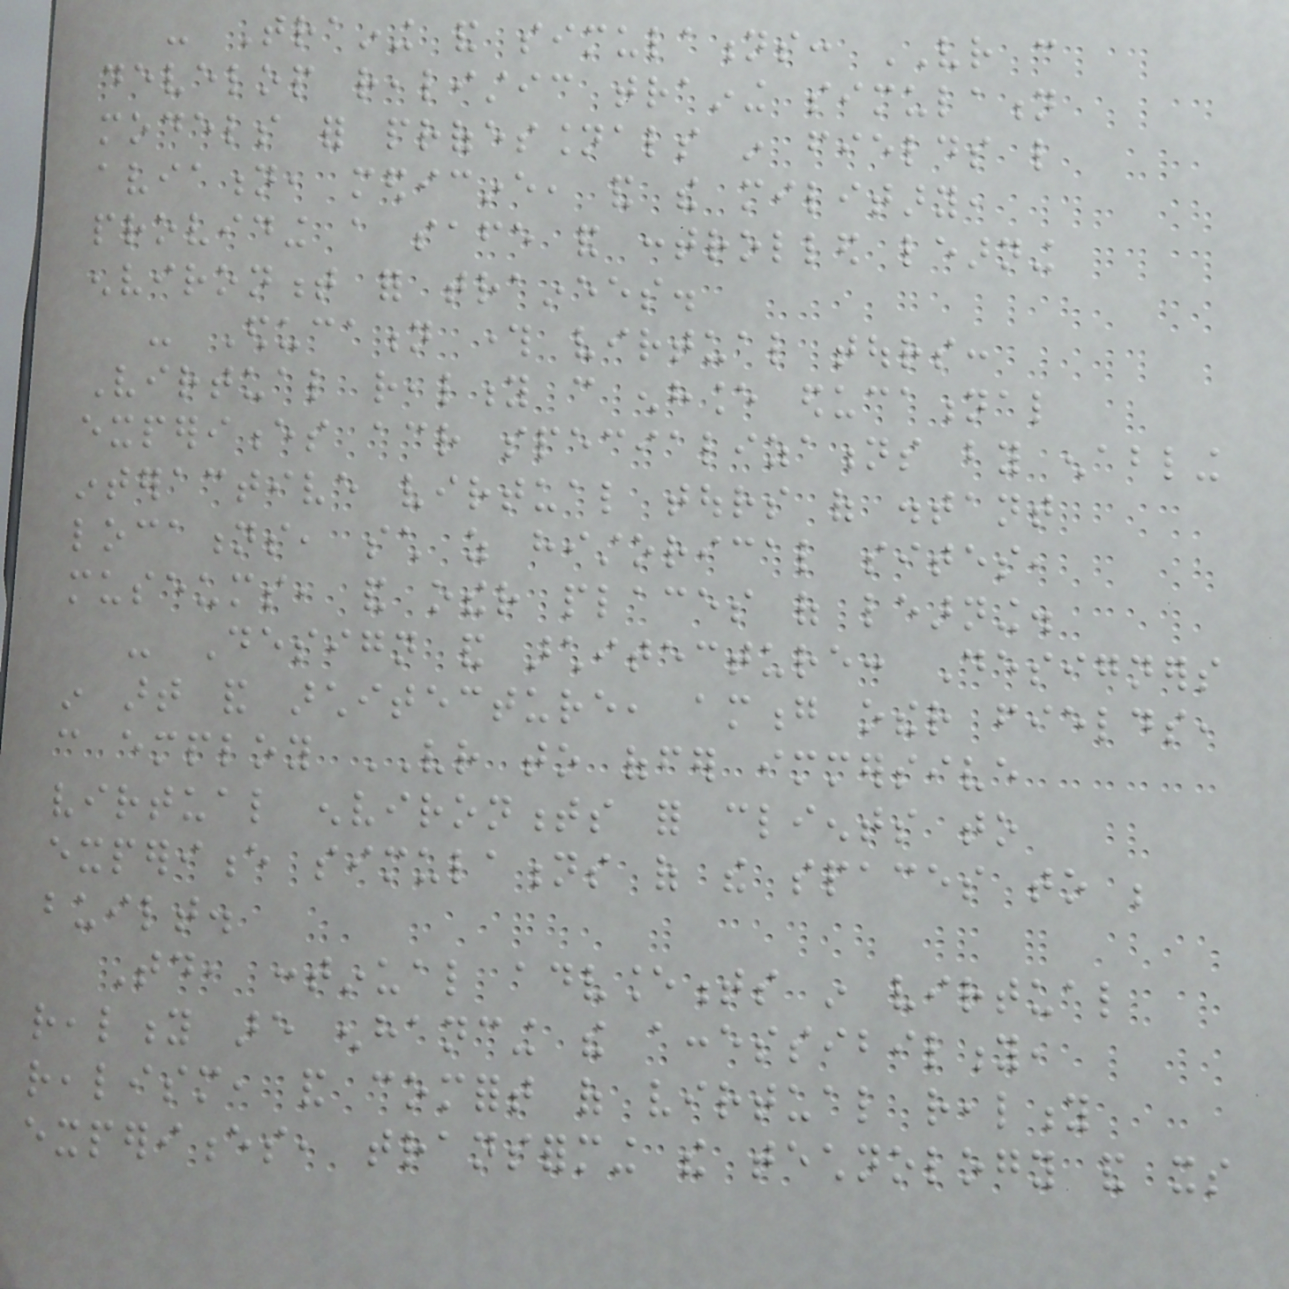- Training and simulations: VR can
develop realistic training simulation
models for professionals in fields like
aviation, medicine, and the military,
providing a safe and controlled learning
environment for trainees.
- Education through virtual tours:
Virtual reality can enhance educational
experiences across specializations by enabling
interactive virtual tours of distant
locations, such as historical sites,
museums, and other places of learning.
- Design and architecture: Designers
in art and architecture, among other fields,
can employ VR to offer immersive
virtual environments for clients to
experience simulations of the spaces to be
built.
Today, continual advancements in virtual
reality are enhancing the accessibility,
realism, and comfort of virtual reality
experiences, transforming the technology and its
